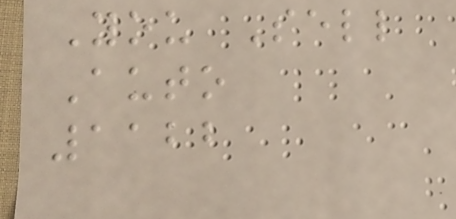You Sell
Auto
1122
